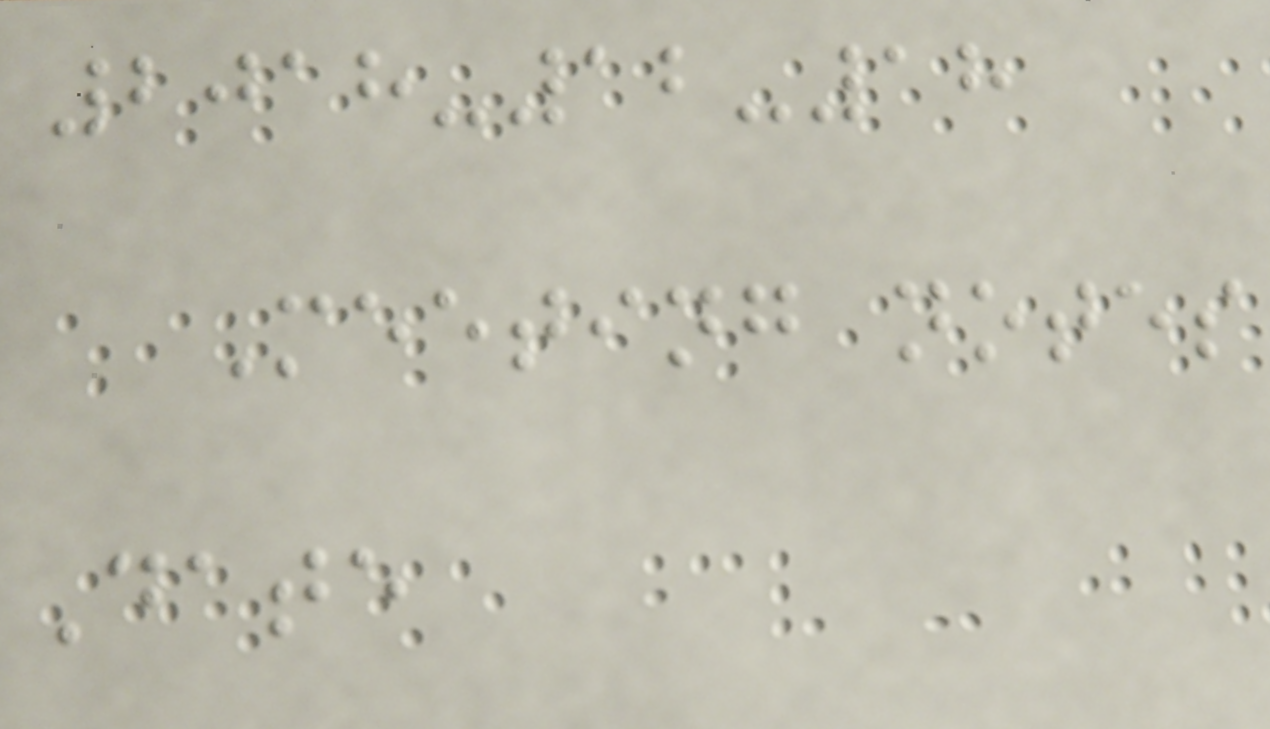2018-12-18
Meeting notes
Date
